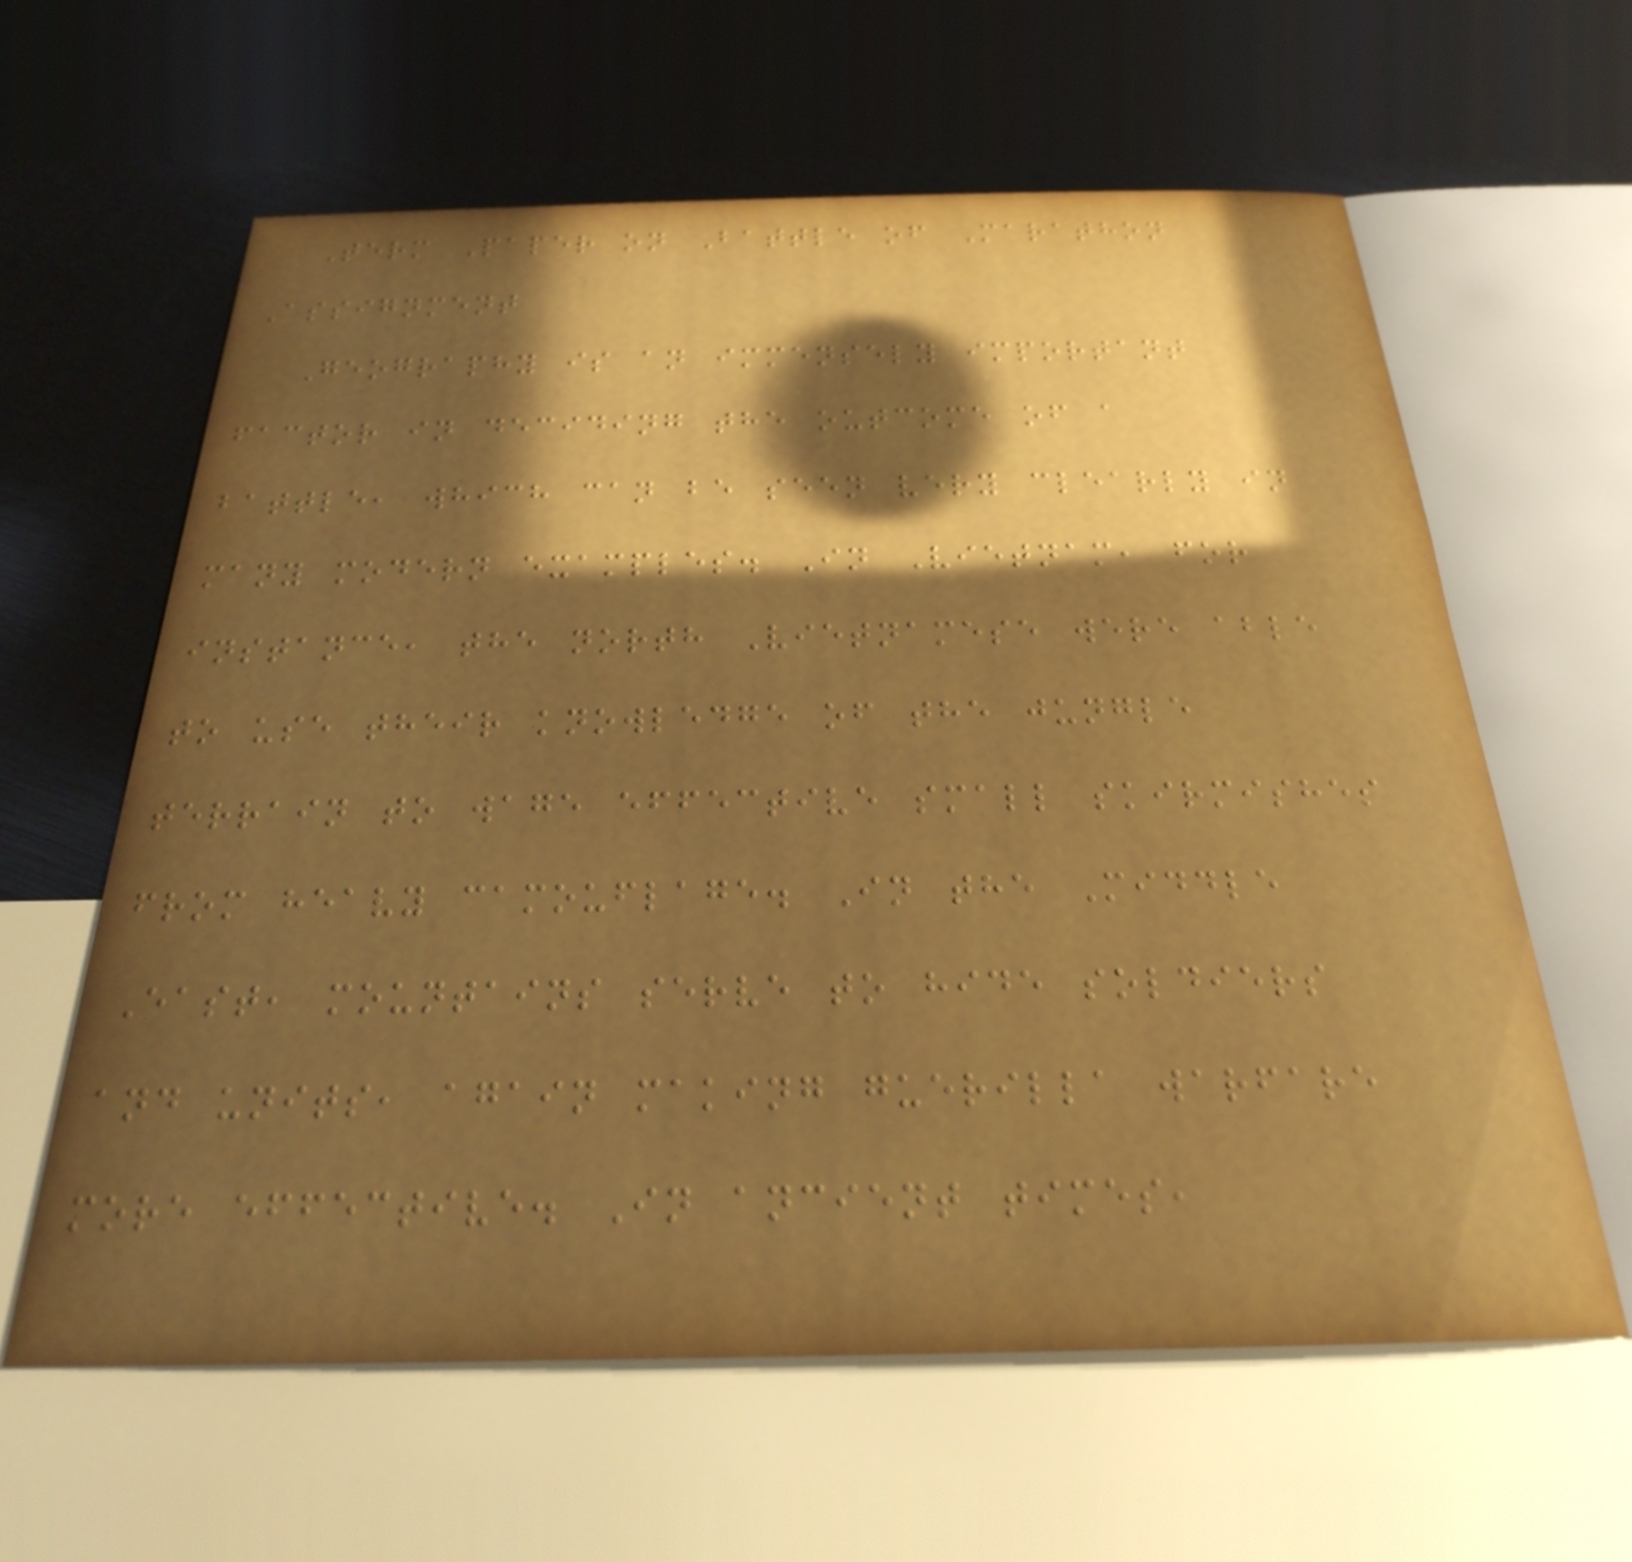Term Paper on Battle of Marathon
Assignment
Geography is an immensely important
factor in deciding the outcome of a
battle, which can be seen very clearly in
many modern examples. In Vietnam, for
instance, the north Vietnamese were able
to use their knowledge of the jungle
terrain to wage effective small skirmishes
from heavy camouflage. In the Middle
East, mountains serve to hide soldiers
and units, again making guerilla warfare
more effective. In ancient times,
